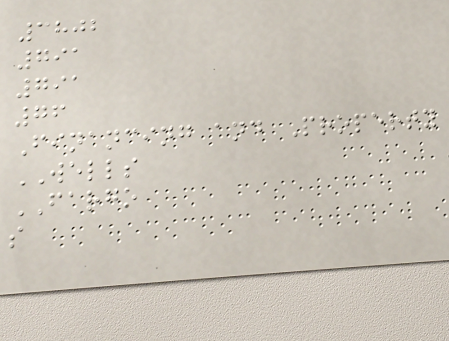3802
791
791
76
Financing and Property
WELLS
FARGO
s
